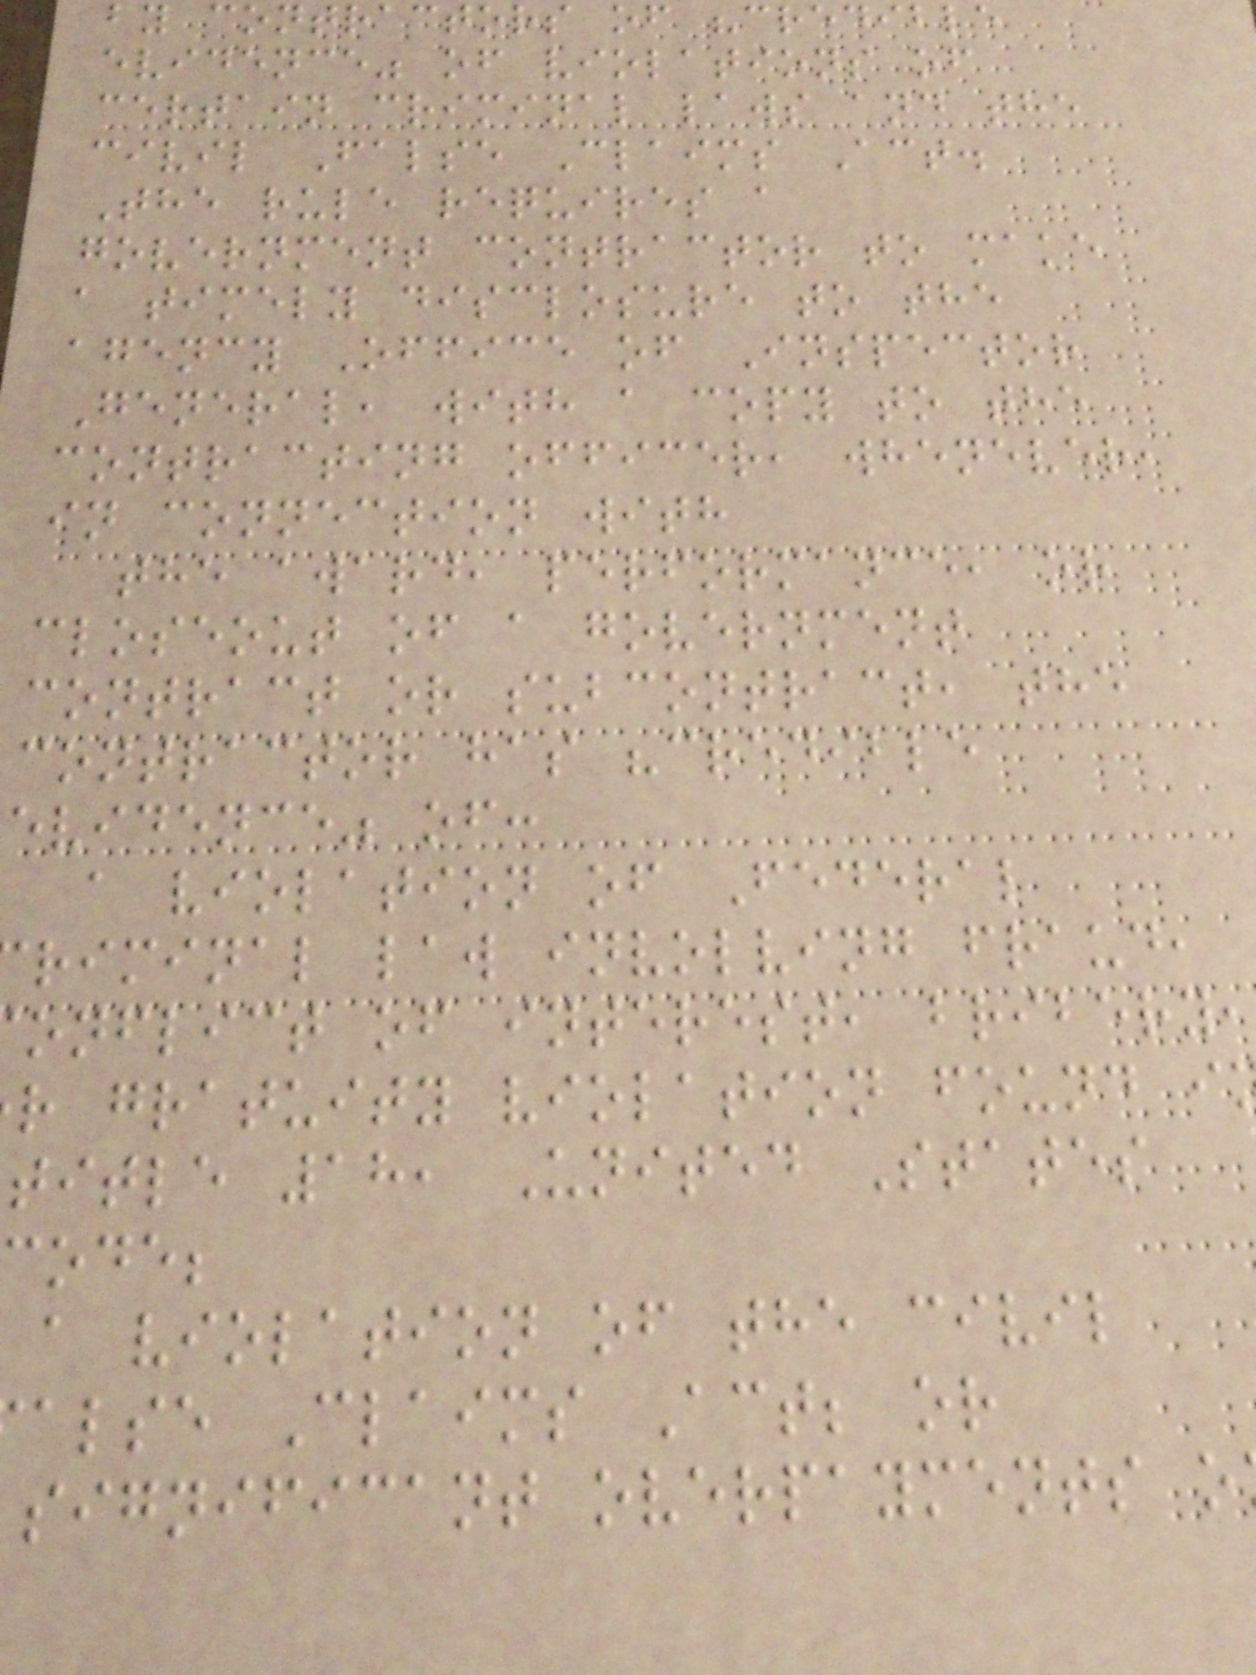by contractors of "credible
evidence" of violations of
certain criminal laws and the
civil False Claims Act.
The rule requires a
government contractor to make
a timely disclosure to the
agency Office of Inspector
General, with a copy to the
contracting officer, whenever,
in connection with
the award, performance, or
closeout of a government
contract or subcontract, the
contractor has "credible
evidence" of:
a violation of Federal
riminal law involving fraud,
onflict of interest, bribery
r gratuity violation found i
title 18, United States
code;
a violation of the civil
alse Claims Act; or
significant overpayments o
